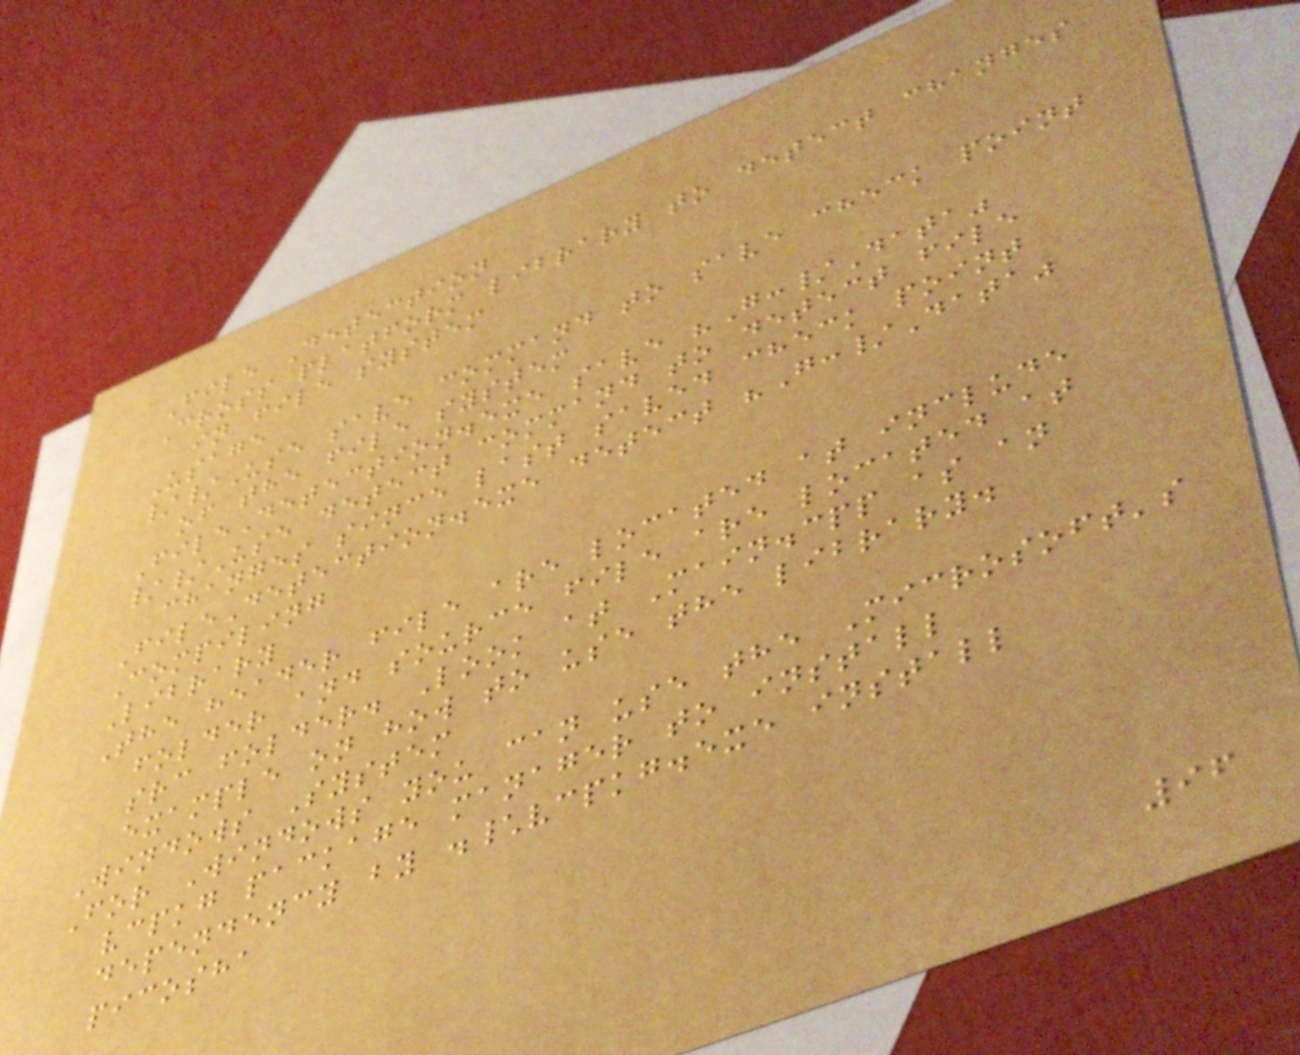File Detection
Cross platform library to detect changes
in file system
Usage
//Use save command to save check point
of the file system
FileDetection.exe save "G:/Data"
//Use detect command to detect file
changes since last saved check point
FileDetection.exe detect "G:/Data"
Compiling
Library
The header file are located at include
folder and source file are located at
src folder. Look at Main.cpp as an
example on how to use the library.
Windows System
For Windows you can use the Microsoft's
vcpkg package manager to install
dependency by .\vcpkg.exe install
picosha
96
